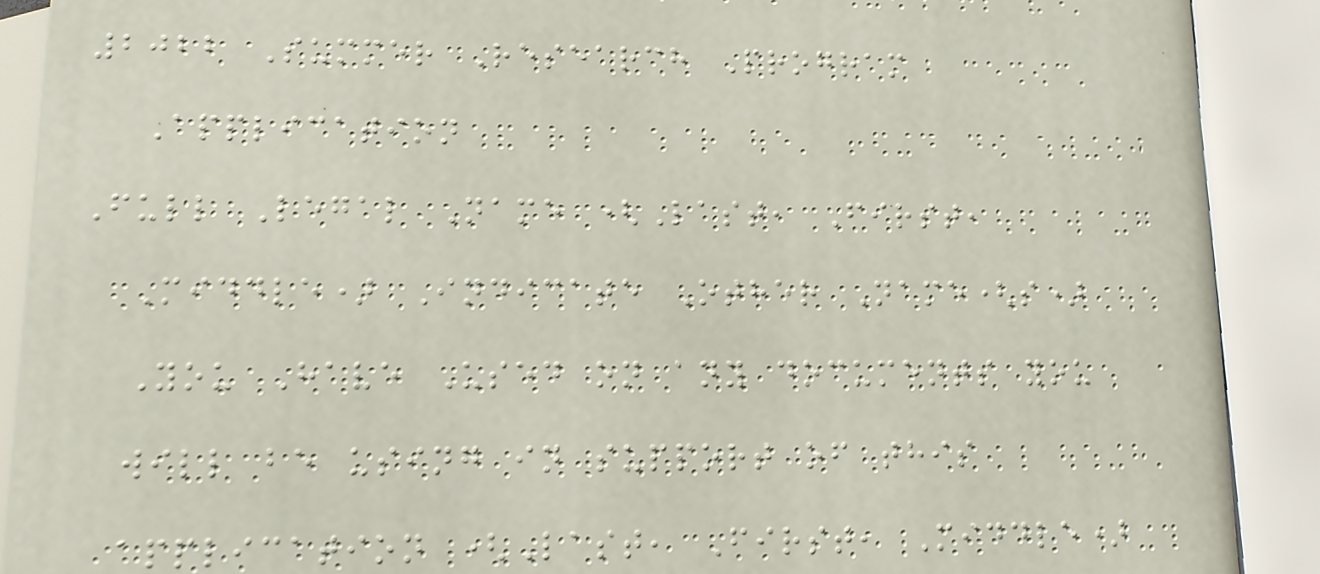2022 Summer Research Program
Application
Full Legal Name (Last, First,
Middle) Indicate Other Name(s)
You Have Used on any documents you
will be using in support of this
application (Last, First, Middle)
